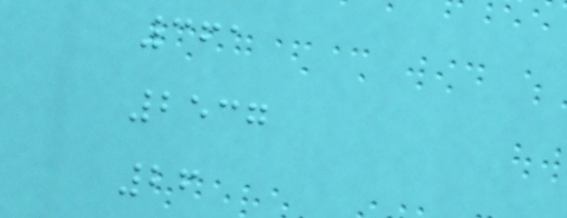361
2537
26
